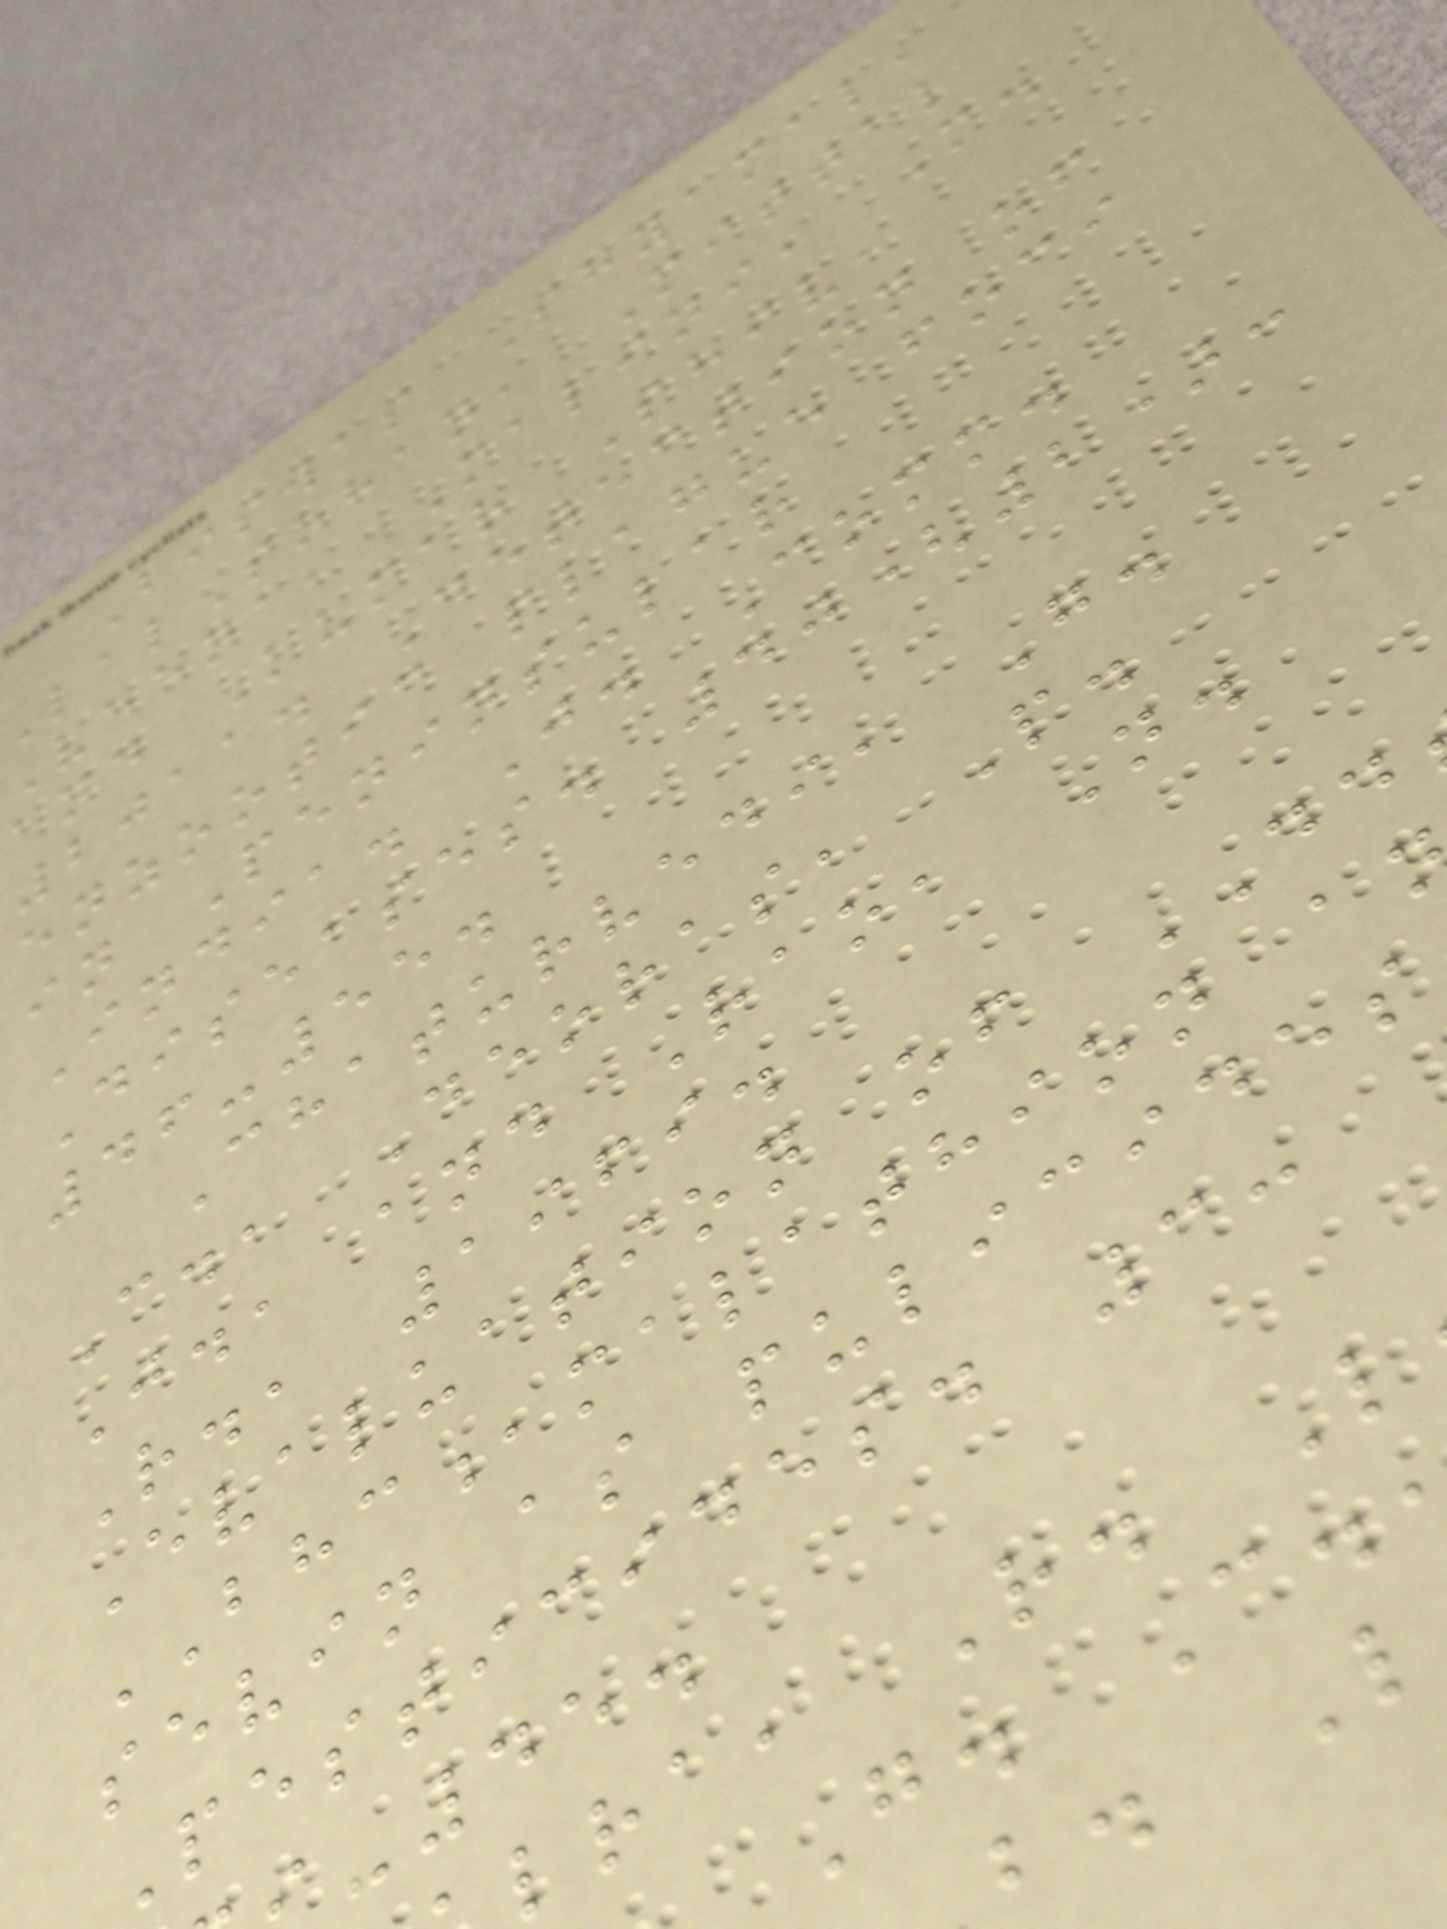Biswas Shyamal,
alSohan, Mittal
Veena, Malini, M.
and Kumar Shiv,
2011. Detection of
enzootic plague foci
in Peninsular
India. J. Comm.
Diseases. 40(2):
46-55.
Chaturvedi, G.
C., Deoras, P.
J., and Rao, N.
R., 1969.
Evaluation of DD
BHC,malathion a
sevin as pulicides
Pesticides. 3:
-45.
lra, R. L
G. C.
b. L
